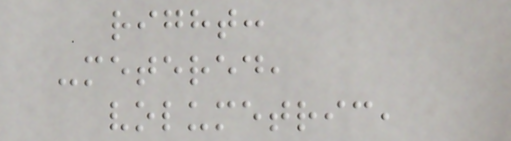right:
-metered,
volumetric,
